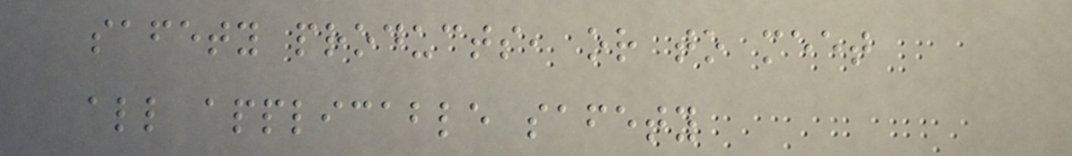safety products, or to meet
all applicable safety
